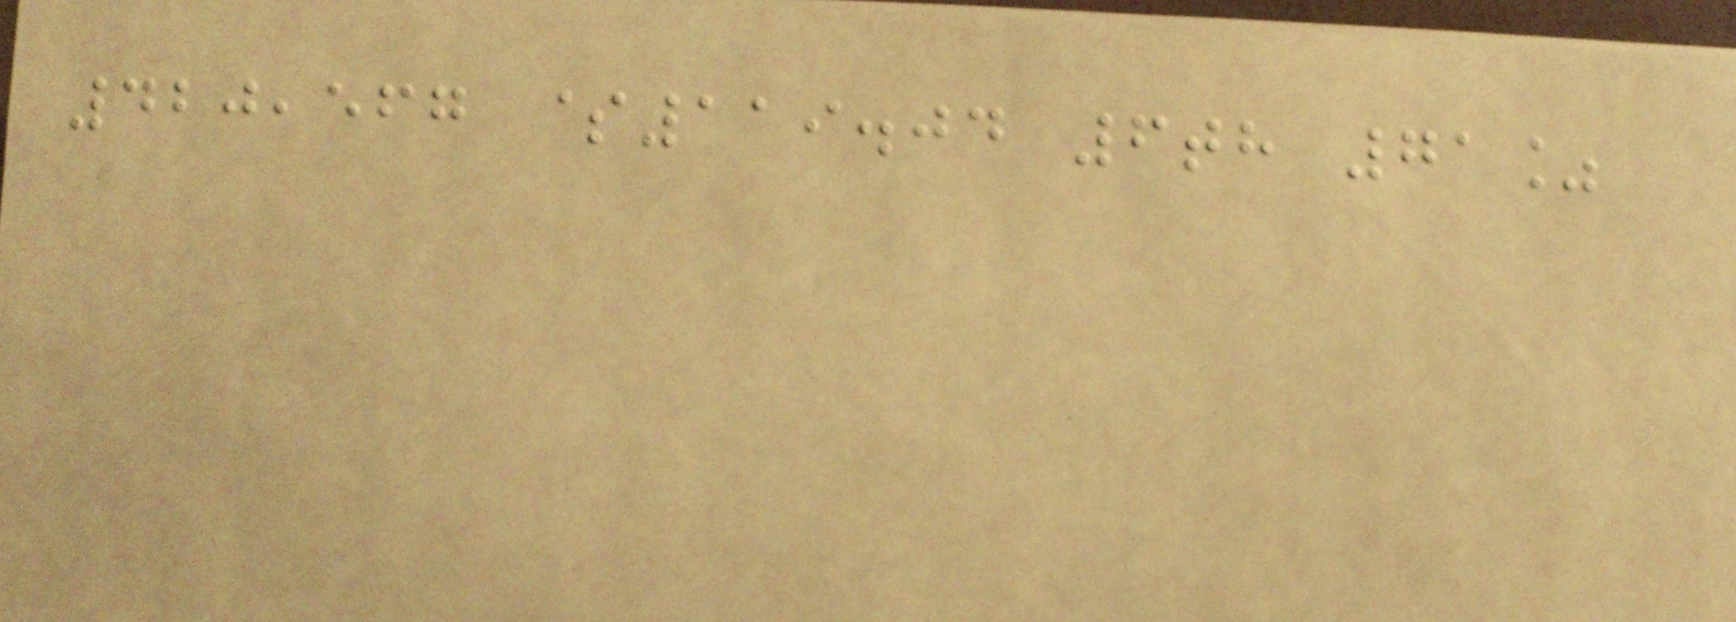420,567 $119.04 6th 71%
